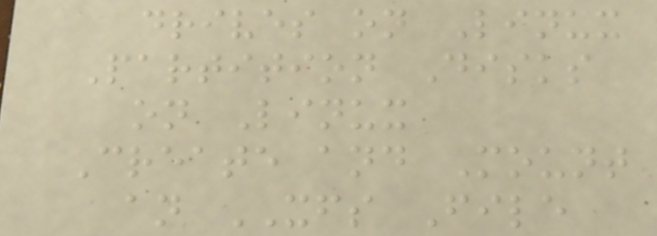drives on Linux
Partition Disks
on Linux
Create and Mount
an XFS File
